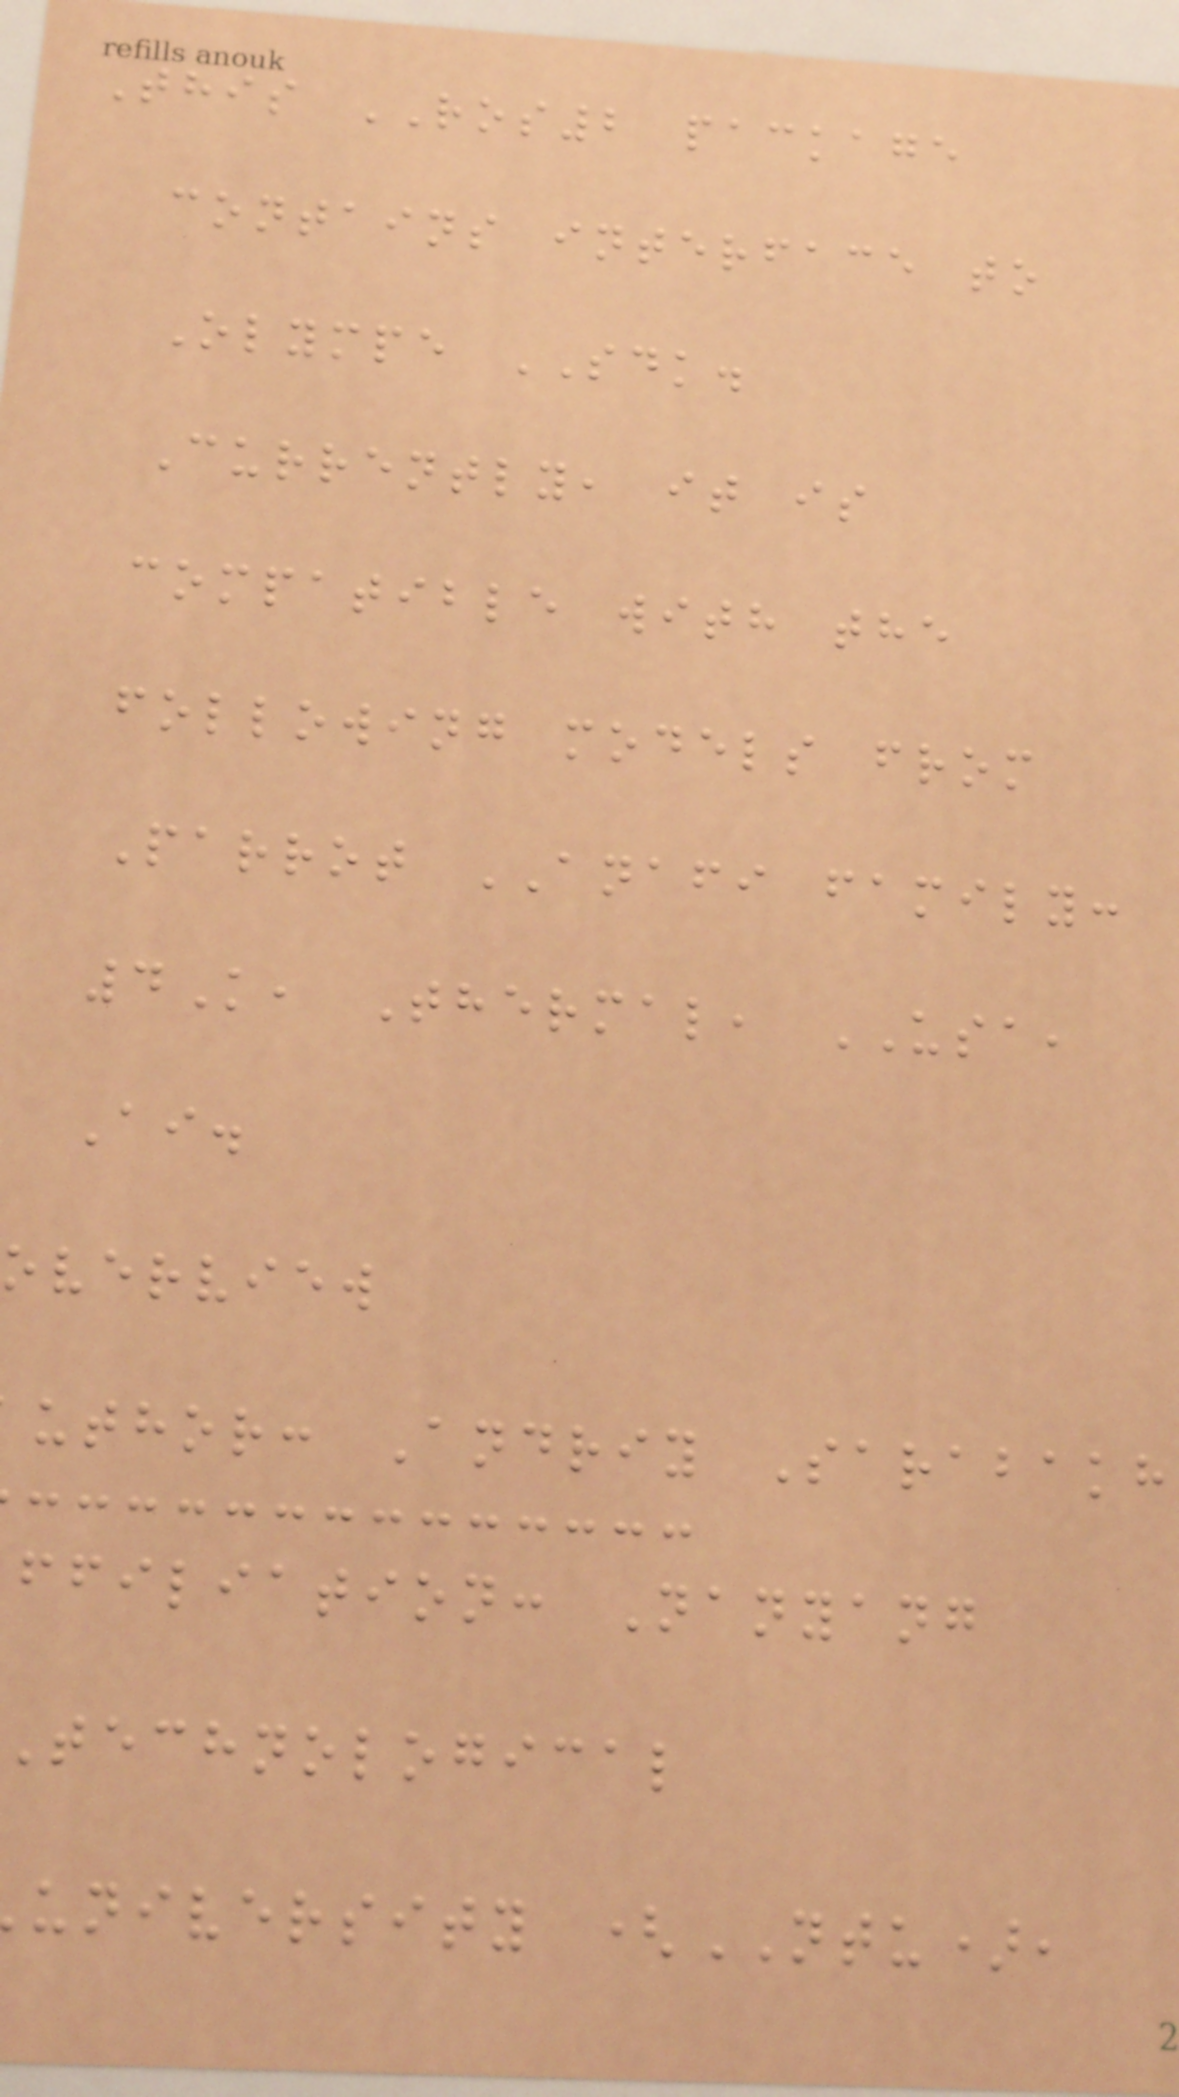This ROS2 package
contains interface to
Olympe SDK.
Currently, it is
compatible with the
following models from
Parrot ANAFI family:
4K, Thermal, USA,
Ai.
overview
uthor: Andriy Sarabakh
ffiliation: Nanyang
technological
university (NTU),
